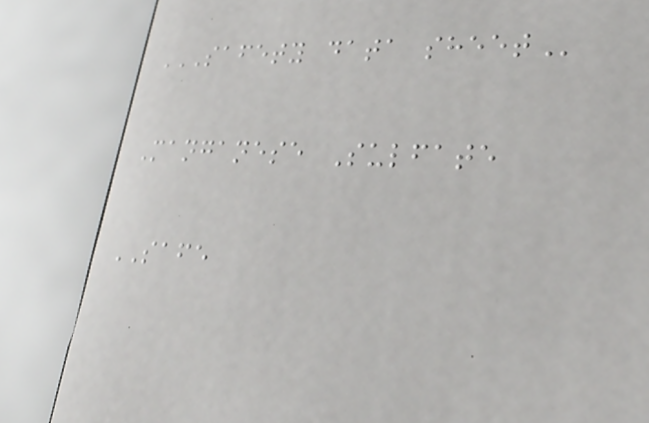SAFETY DATA SHEET
Manganese Sulfate
SAFE
